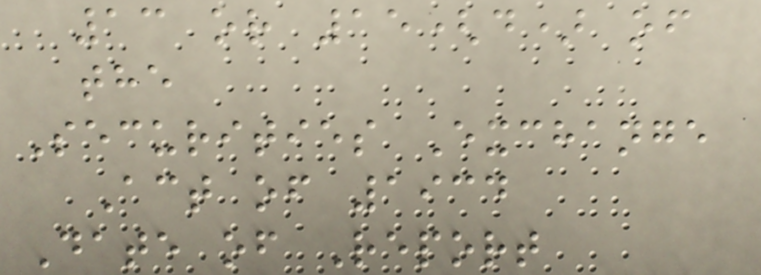13 or 15(d) of
the
Securities Exchange
Act of 1934
Date of Report
